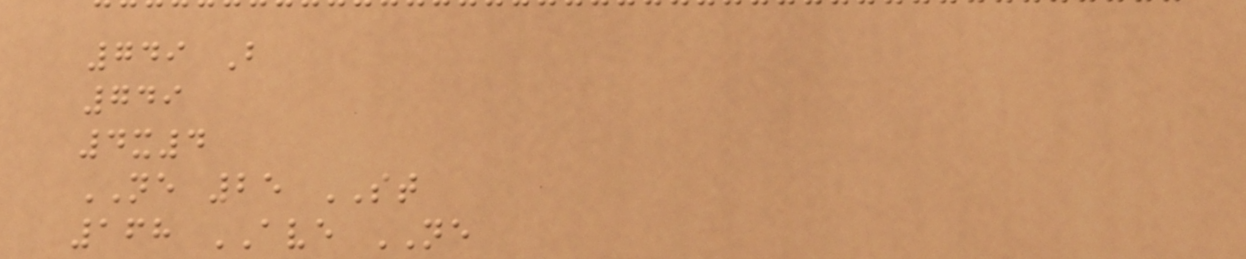749 B
749
4x4
NE 25 ST
168 AVE NE
